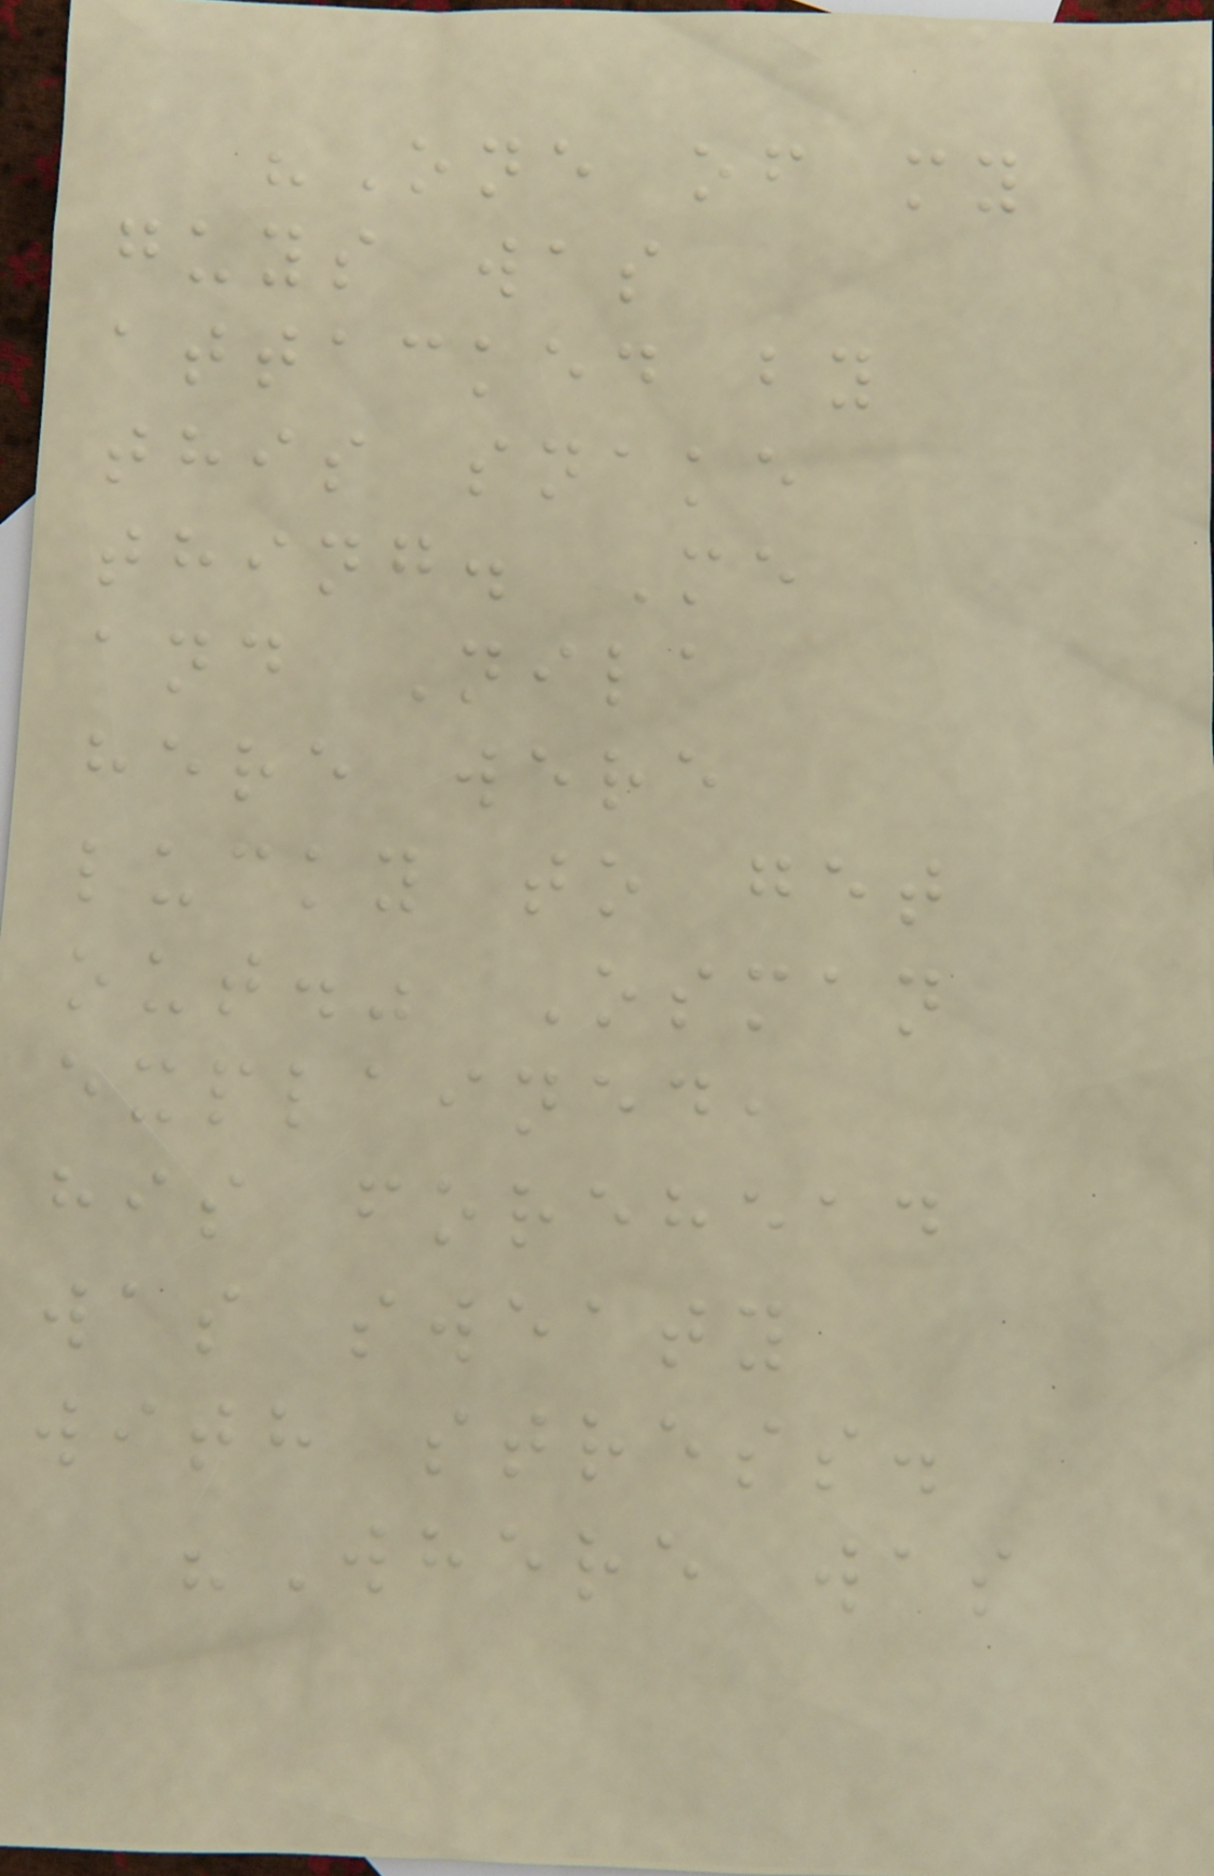"One of my
guys was
attacked by
this snake
thing. Me
and Nila
here were
lucky to get
out." Osman
explained,
his forehead
was sweaty
with stress.
"Where was
